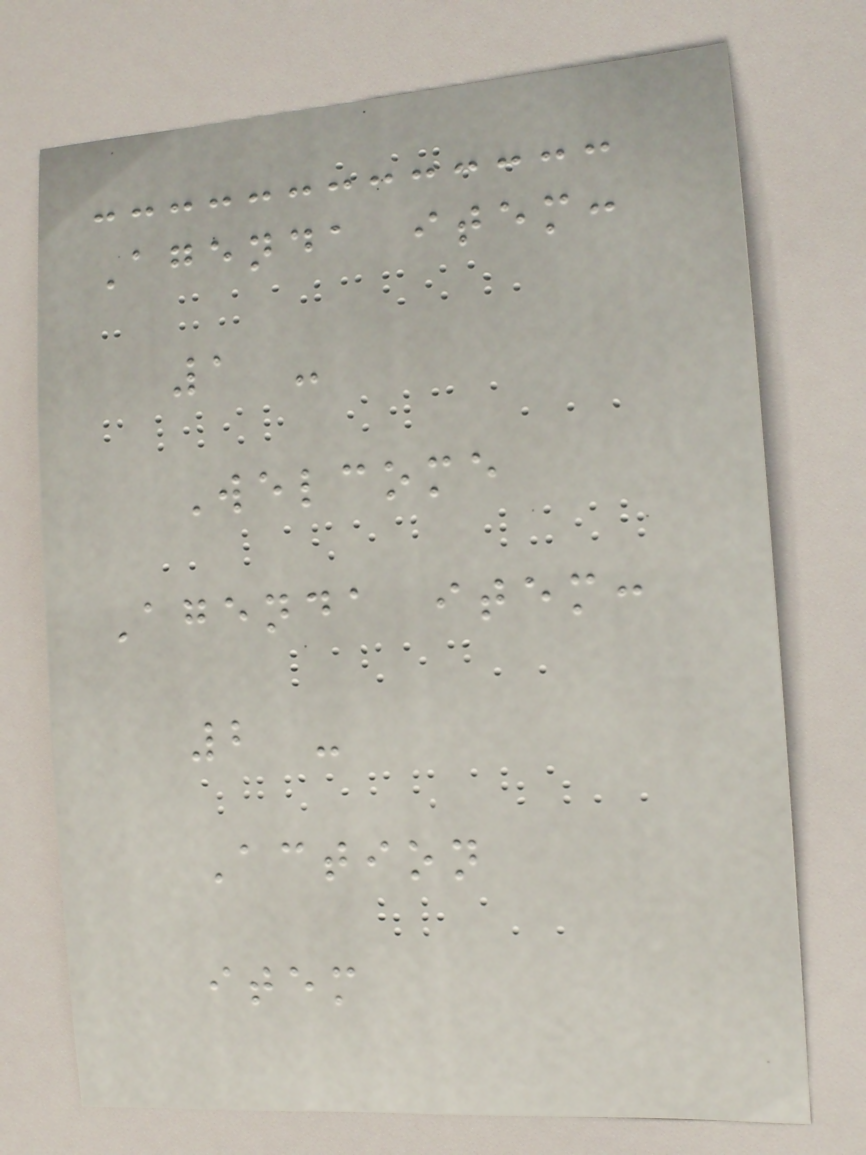Agenda item:
1 -
Welcome
Agenda item:
2 -
Action
item
